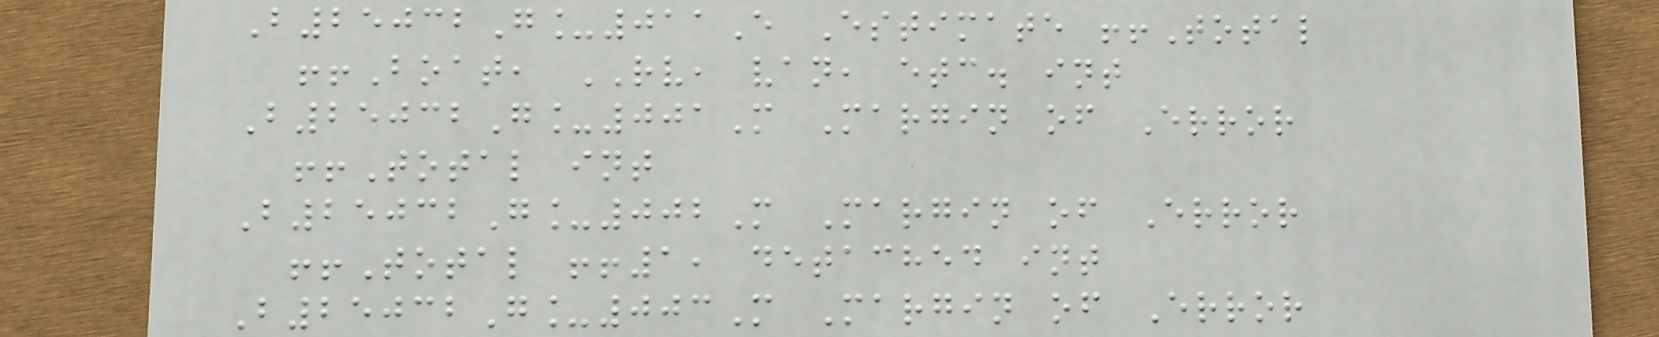B25032G_011E Estimate !!Total
!!Boat, RV, van, etc. int
B25032G_001M Margin of Error
!!Total int
B25032G_002M Margin of Error
!!Total !!1, detached int
B25032G_003M Margin of Error
